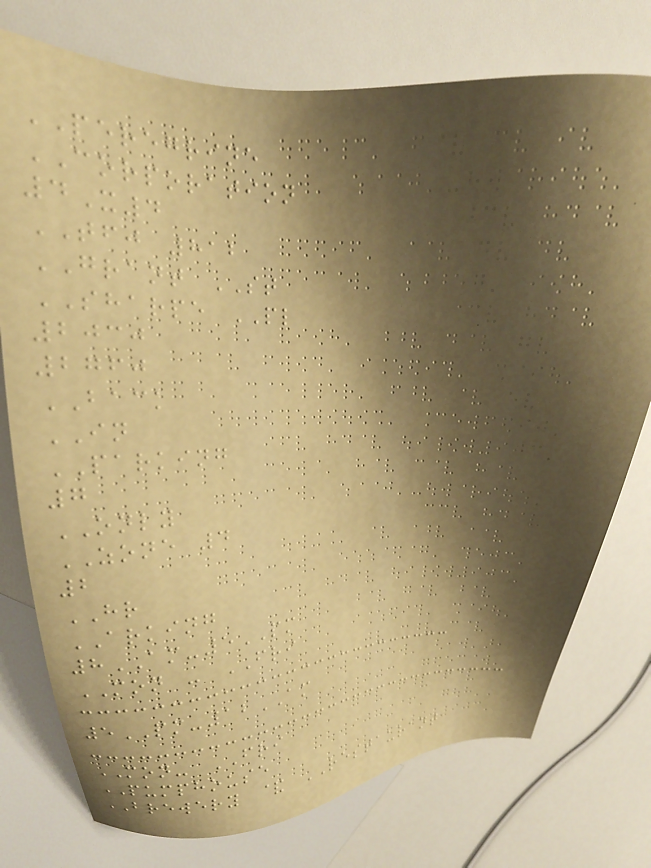PEREGRINE
CORPORATION
4X4
TFJ 812
GRANT ST
SHARPE PL
2030
2760
BACK
IN
PARKING
7
ONLY
ZONE 4
2
HR
ARKING
8AM-5PM
MON - FRI
5PM-12AM
MON- FRI
PUMPHOUSE
BREWERY & RESTAURANT
